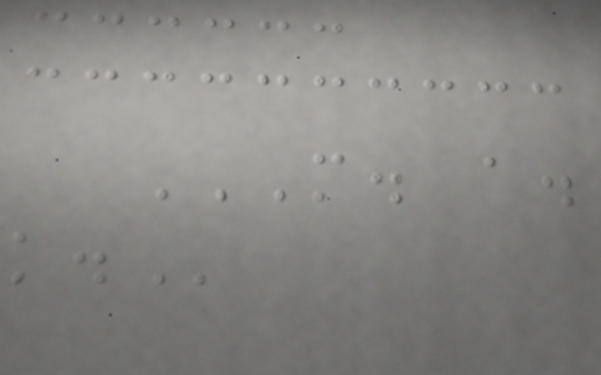M. A.
K.
